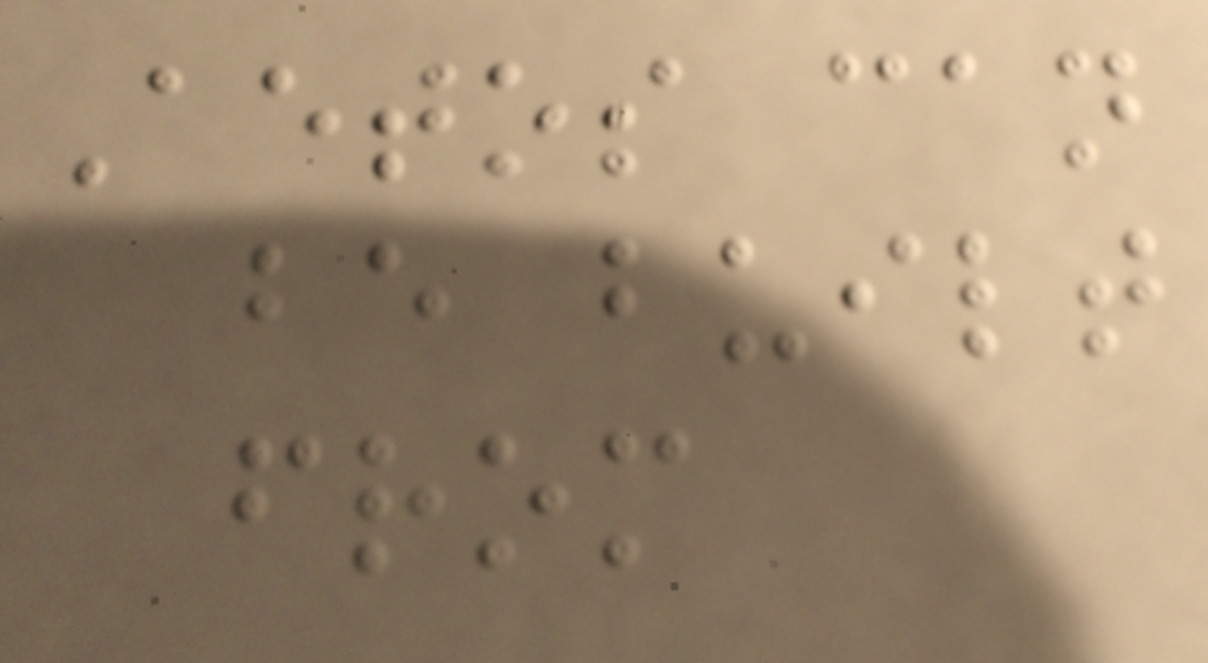Aetos can
be built
from
